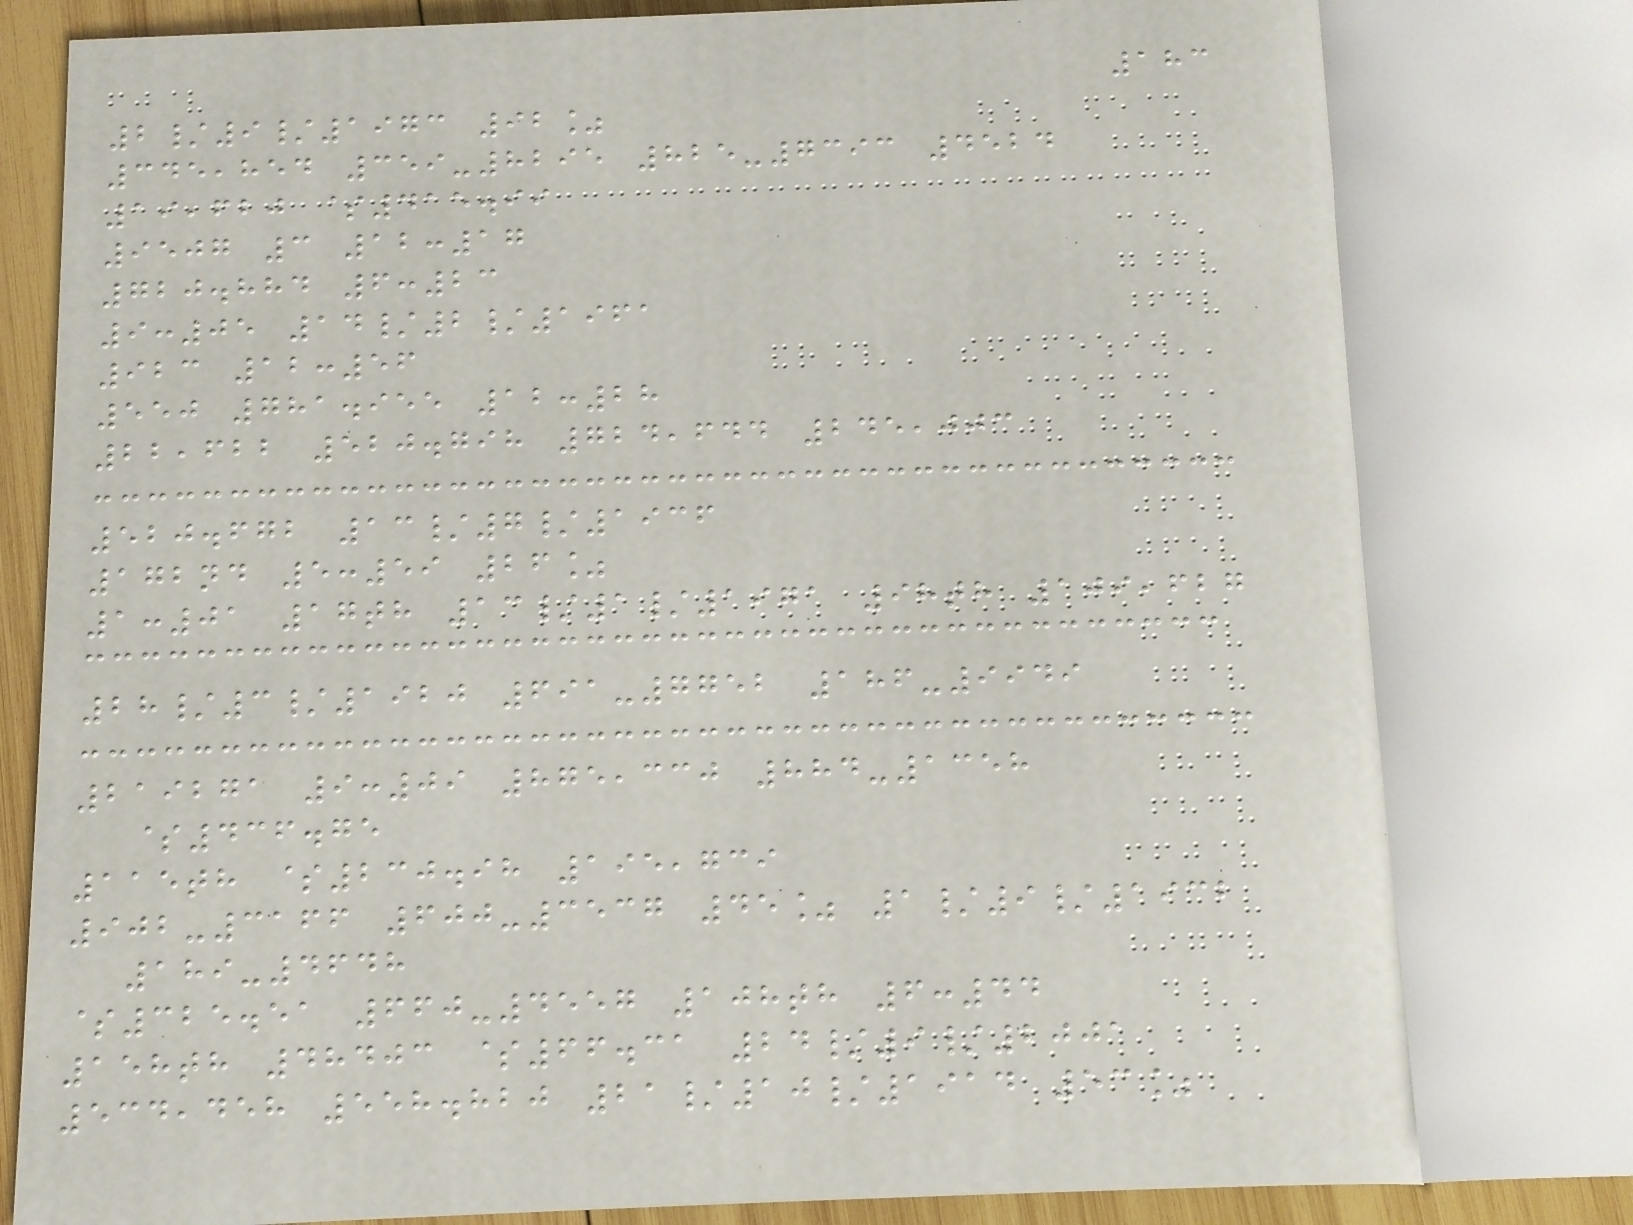183
2/9/1973 92%
345,854 359-8295 825-7393 4524
19,620 $415.99
9507 3 12:17
720.884 6:23
9:05 14/2/1961
923 12:56
550 781.955 12:28
22,622 520.798 724,644 245,003
520.672 13/7/1936
172nd 5:59 26%
1:01 17th 13/1/1971 98th 109,627
28/3/1920 691-7752 186-9949
219271 9:09 875,330 884-1358
$436.75
115th $230.98 195,739
902-3166 600-3537 45% 1/9/1932
189-4648
$325.51 660-4557 108th 6:44
158th 48403 $66.31 24/9/2001
534,458 558.820 21/10/1914 53%
